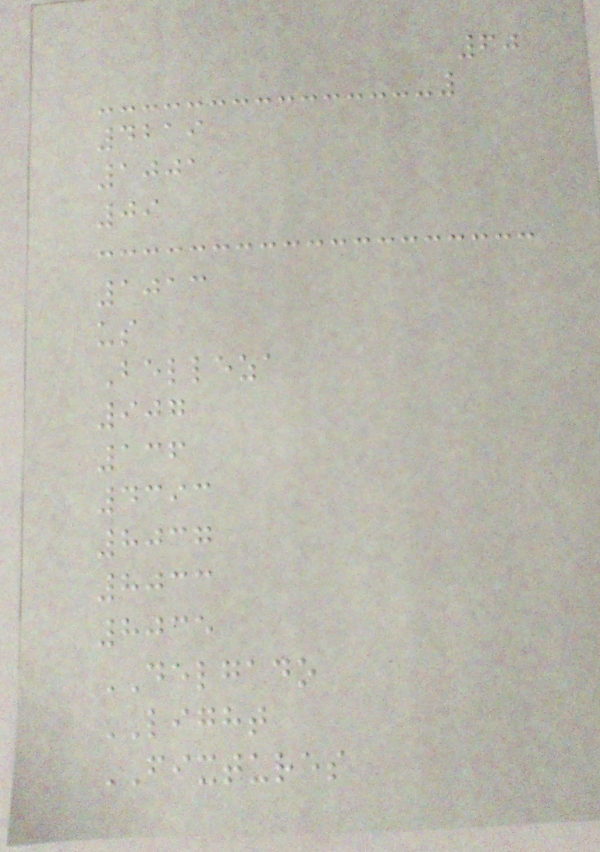60
4219
1001
09
1013
us
Belleza
907
136
4393
8037
8033
8035
DELGADO
LIGHT
FIXTURES
